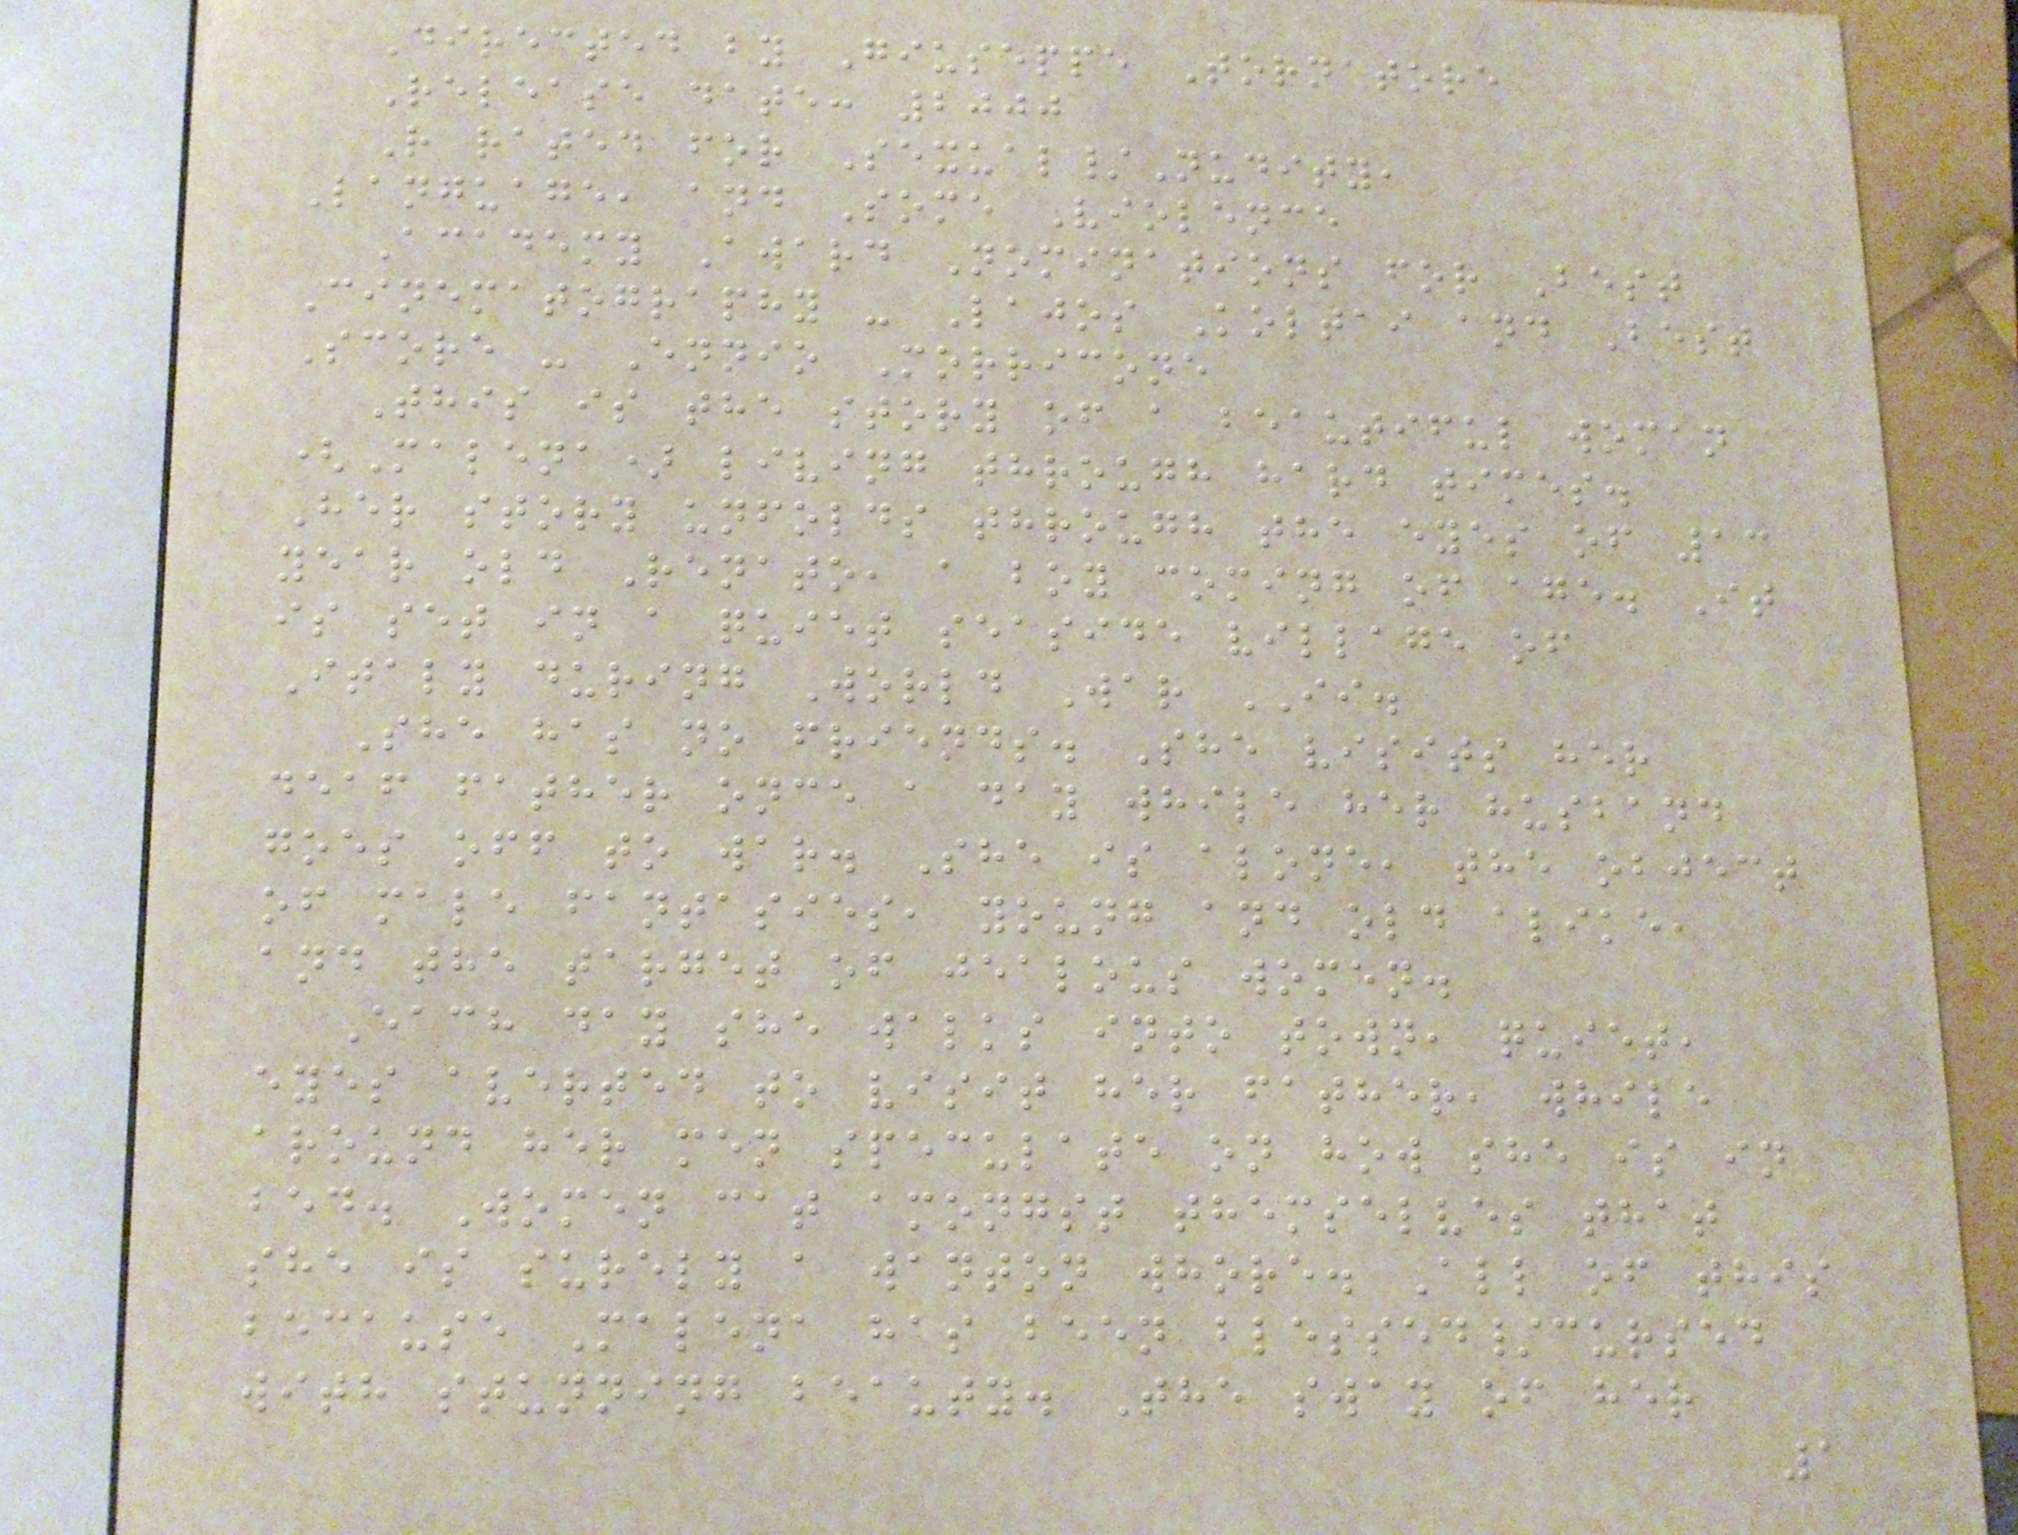Directed by Giuseppe Tornatore
Release date: 2000
R rated for Sexual/Nudity,
Language, and Some Violence
Academy Award Nominations for Best
Cinematography - Lajos Koltai and Best
Score - Ennio Morricone
This is the story of a beautiful woman
(Malena) living through hard times.
Her story unfolds through the eyes of 13
year old Renato, a boy coming of age. It
is set in a quiet seaside village of
Italy during World War II.
She has no friends. She visits her
deaf father once a day while her husband
goes off to war. She is alone, the object
of male fantasies, young and old alike,
and the target of jealous women.
Each day she walks into town, quiet,
eyes averted to visit her father, while
around her men speculate on how she is in
bed. Women cat amongst themselves that
she is surely a wanton whore. All of this
because Malena has been blessed/cursed
with stunning beauty. The sway of her
1
